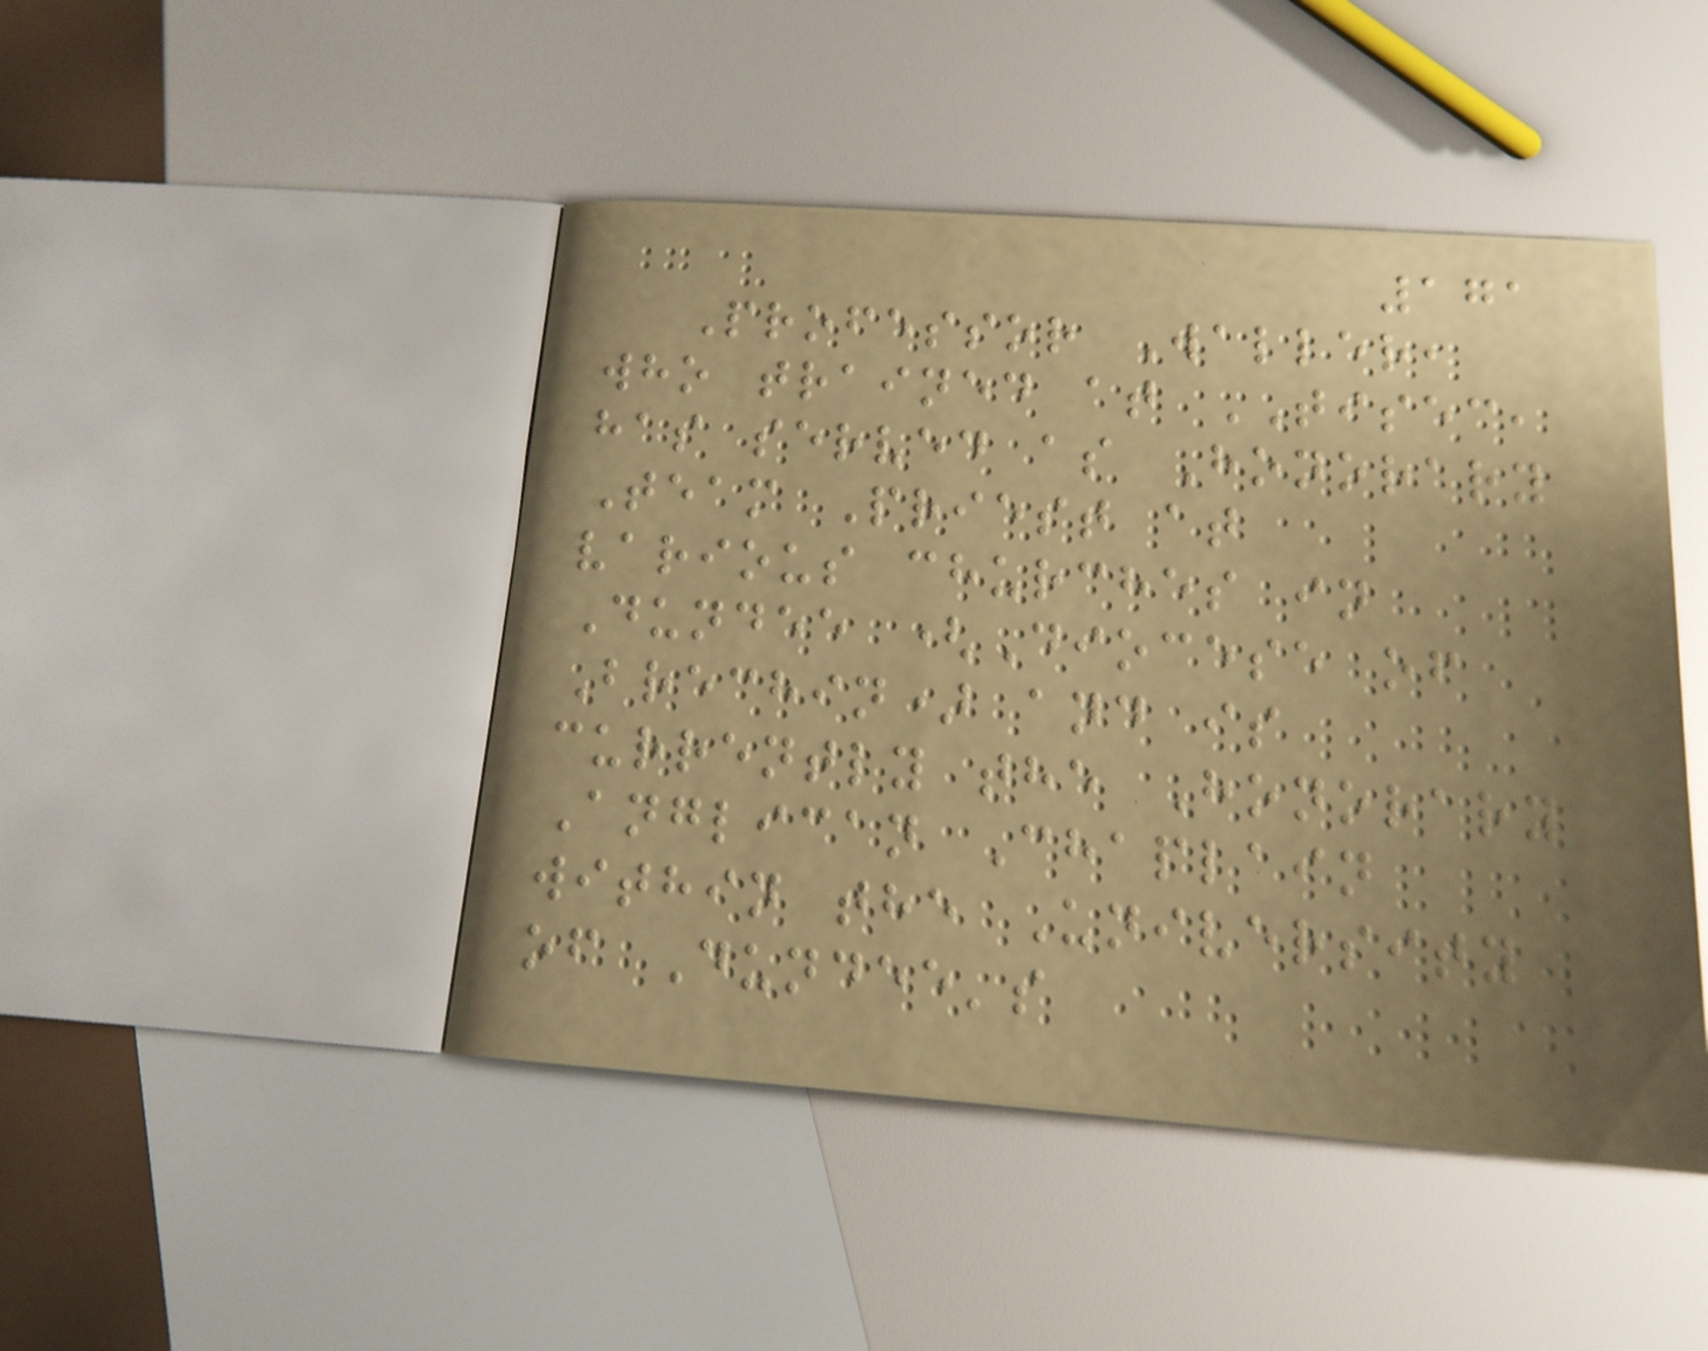171
Professor Waller,
who trained at TISEC,
has served as Honorary
Team Priest at
various churches in
Dundee (Diocese of
Brechin) and is
currently the Honorary
Anglican Chaplain
within the University
of Dundee's
